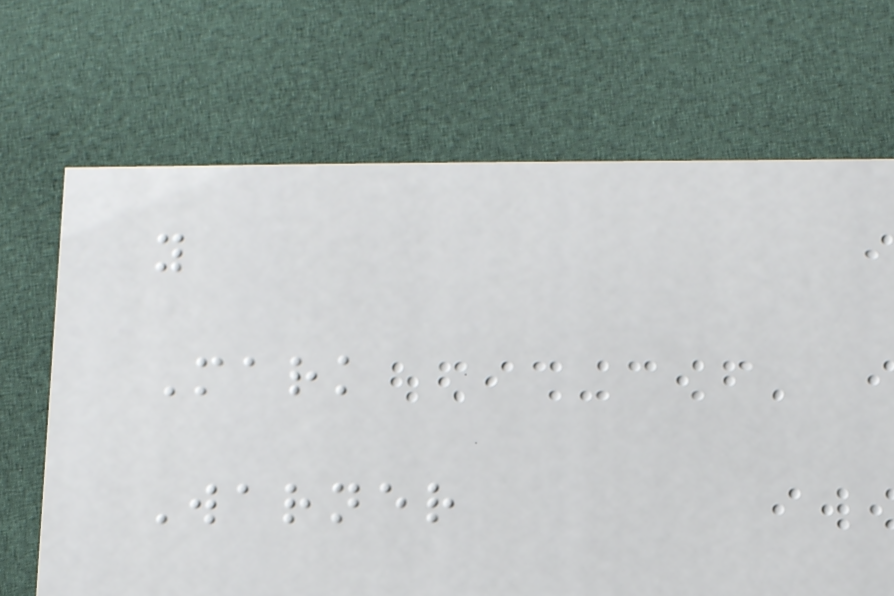y
Mark
Warner
